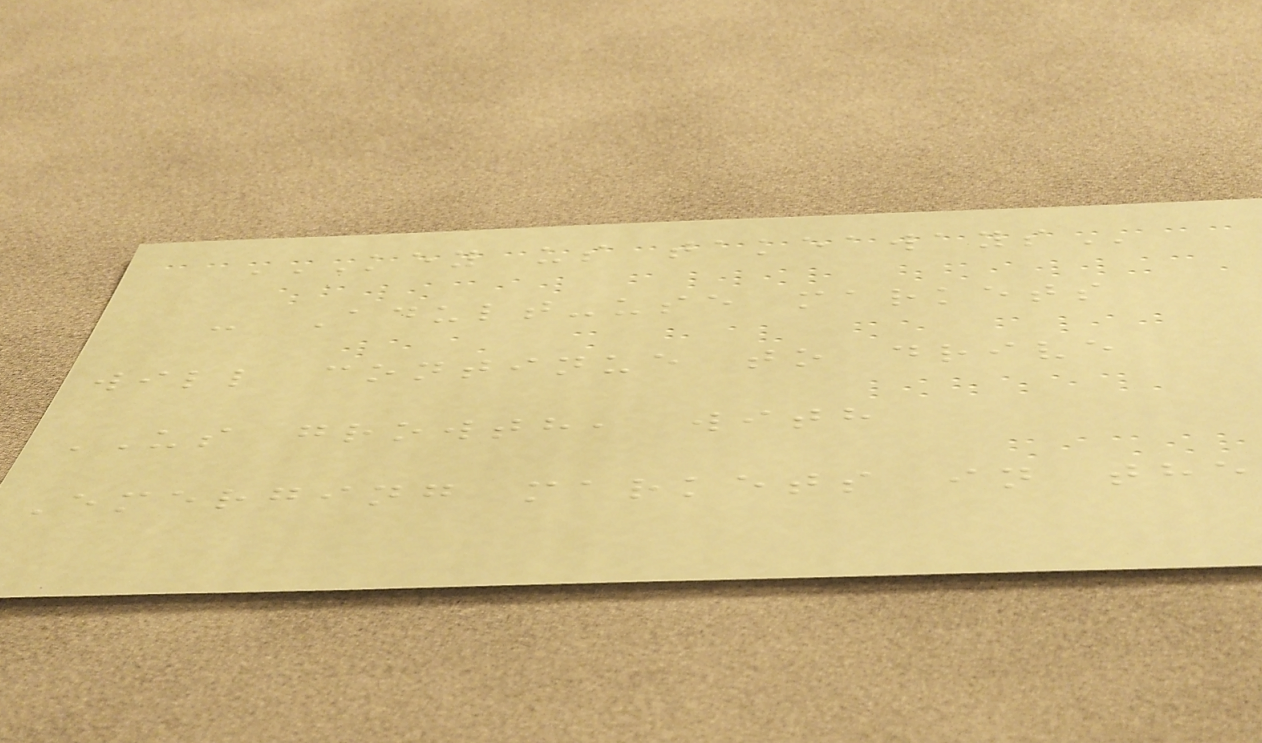KEY US TAKEAWAYS
- Adult-use markets
will continue to drive
US growth, with
Emerging markets in the
